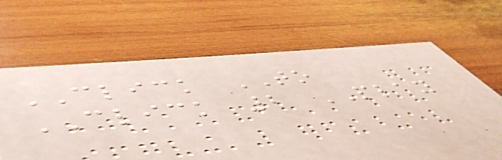CLICK TO
CLICK 2 PLAY
